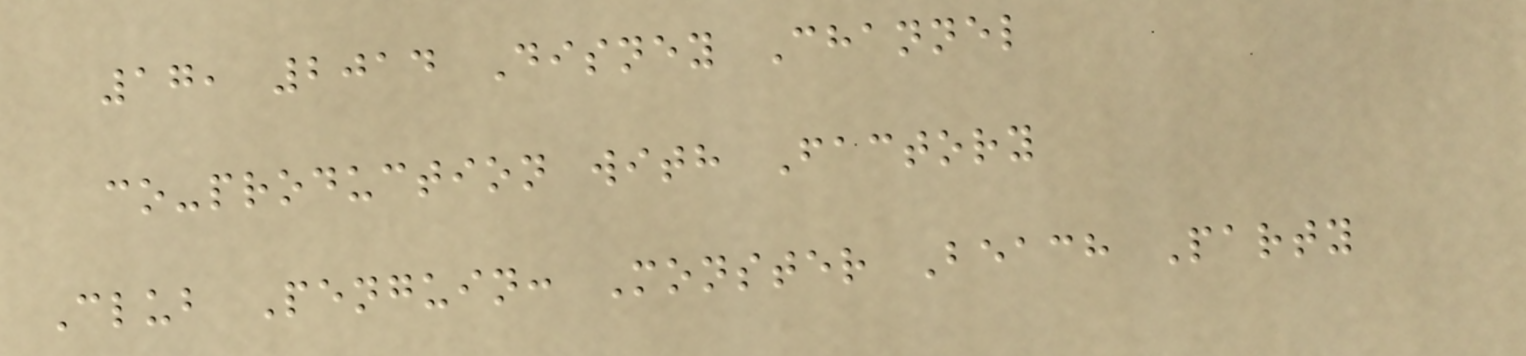17, 2014 Disney Channel
co-production with Factory
Club Penguin: Monster Beach Party
